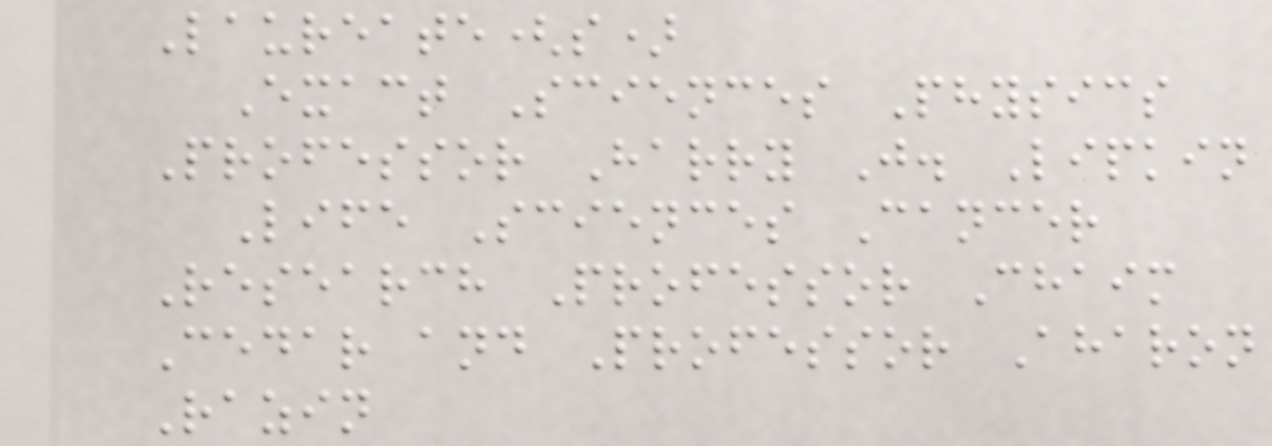Laureate(s)
Exact Sciences Physics
Professor Harry J. Lipkin
Life Sciences Cancer
Research Professor Chaim
Cedar and Professor Aharon
Razin
